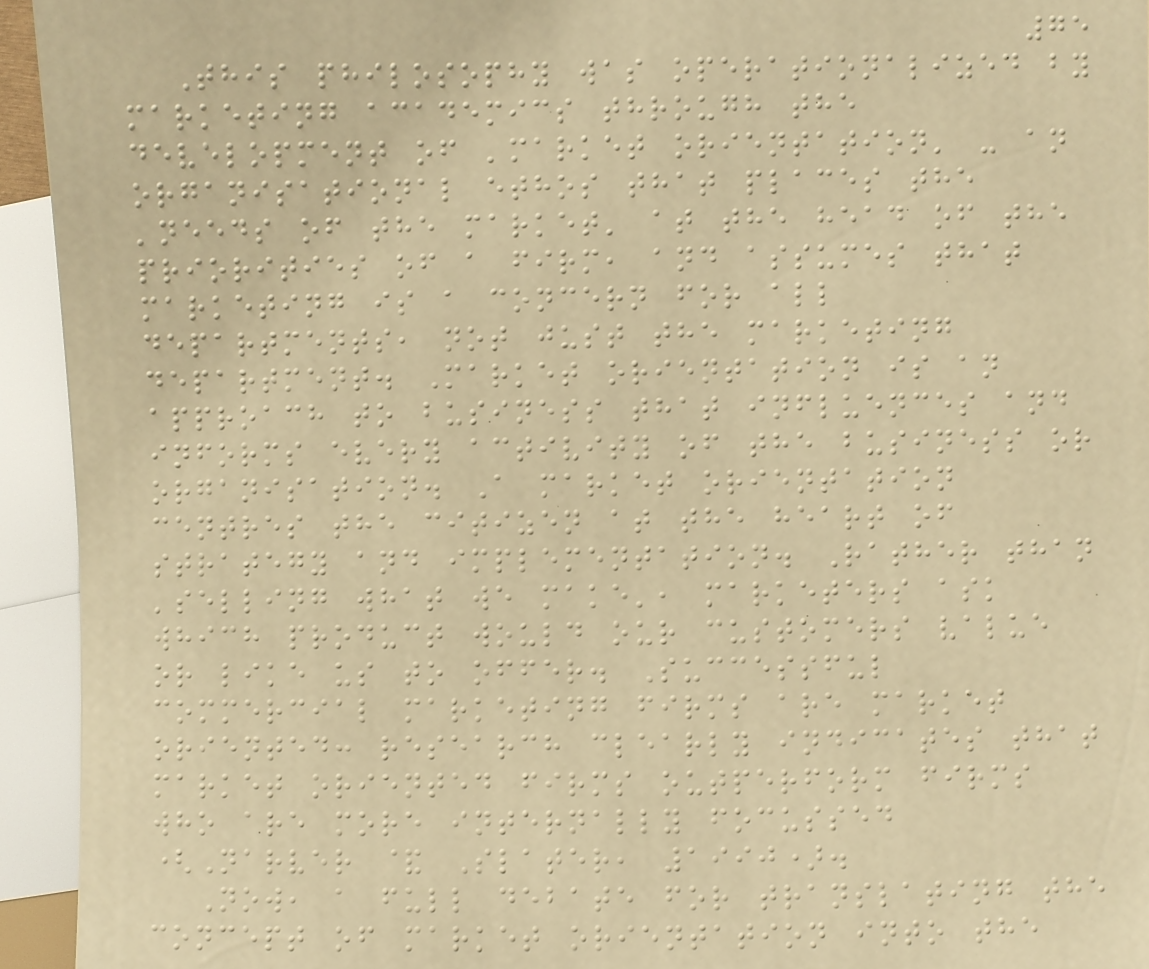75
This philosophy was operationalized by
marketing academics through the
development of 'market orientation' - an
organisational ethos that places the
'needs of the market' at the head of the
priorities of a firm, and assumes that
marketing is a concern for all
departments, not just the marketing
department. Market orientation is an
approach to business that influences and
informs every activity of the business or
organisation. A market orientation
centres the citizen at the heart of
strategy and implementation. Rather than
'selling what we make', marketers ask
which product would our customers value
or like us to offer. Successful
commercial marketing firms are market
oriented: research clearly indicates that
market oriented firms outperform firms
who are more internally focussed
(Narver & Slater, 1990).
Now, a full debate for translating the
concept of market orientation into the
